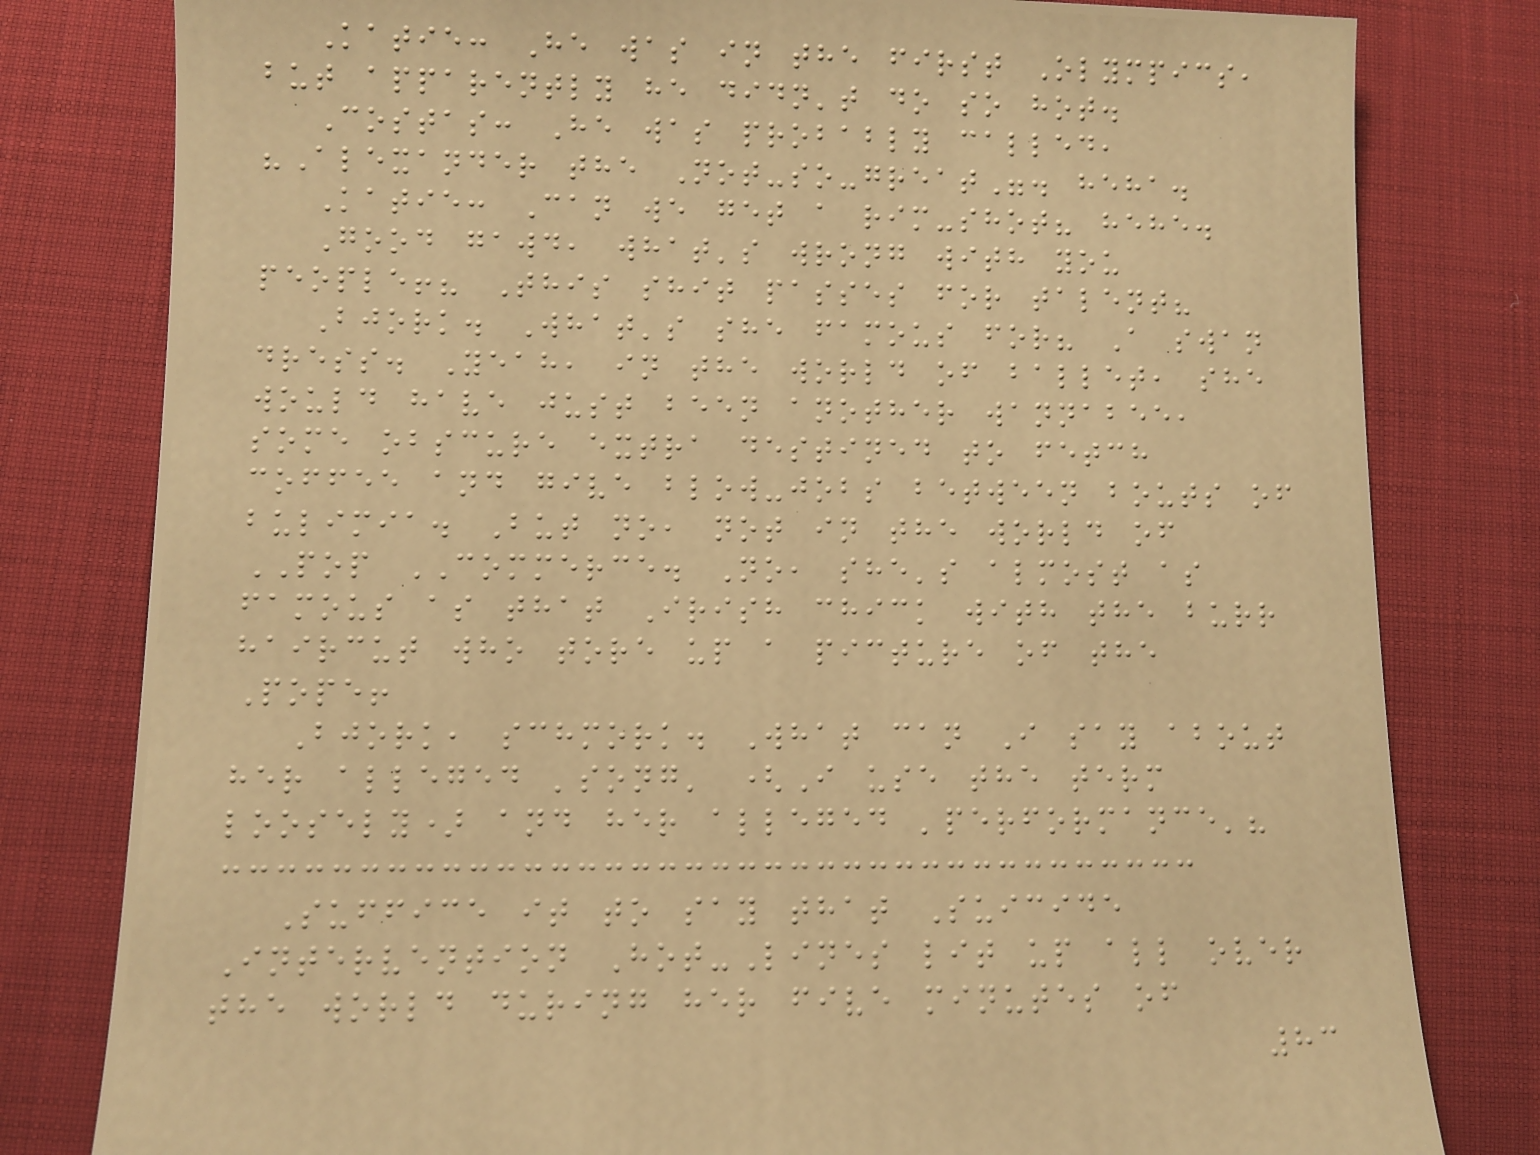Katie: He was in the first Olympics,
but apparently he didn't do so hot.
Costas: He was probably called,
"Alexander the Not-so-great". heha.
Katie: Can we get a rim-shot? hehe.
Good gawd, what's wrong with you
people!? This shit passes for talent?
Bjork. What's she famous for? A swan
dress. Yeah, in the world of ballet, she
would have just been another wannabee,
some obscure extra destined to fetch
coffee and give blow-jobs between bouts of
bulimia. But no, not in the world of
POP COMMERCE. No, she's almost as
famous as that Irish chick with the burr
haircut who tore up a picture of the
Pope!
Bjork, schmork. What can I say about
her alleged 'song' (I use the term
loosely) and her alleged 'performance'?
Suffice it to say that Suicide
Intervention Hot-Lines lit up all over
the world during her five minutes of
83
